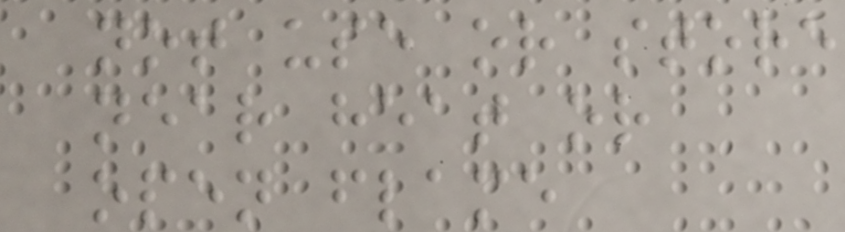not use or store
near heat or
open flame
